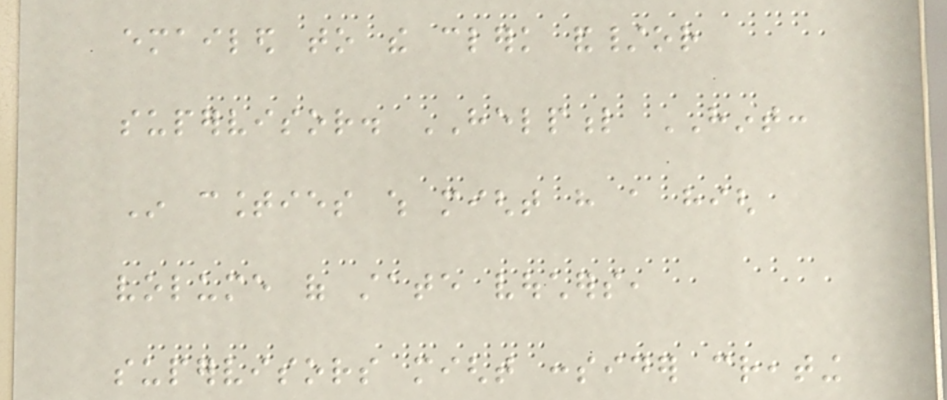emailed to the clerk and/or
supervisor. HELPFUL HINT:
In counties which might have a high
volume of state vouchers,
supervisors might consider creating
